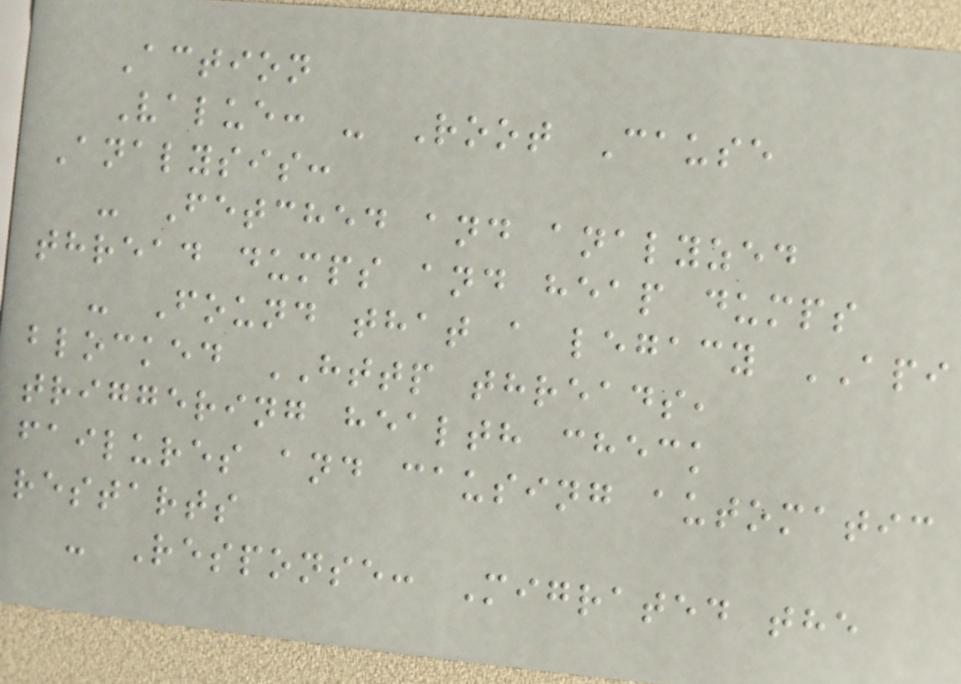Action
Value: - Root Cause
Analysis:
- Fetched and analyzed
thread dumps and heap dumps
- Found that a legacy API
blocked HTTP threads,
triggering health check
failures and causing automatic
restarts
- Response: Migrated the
